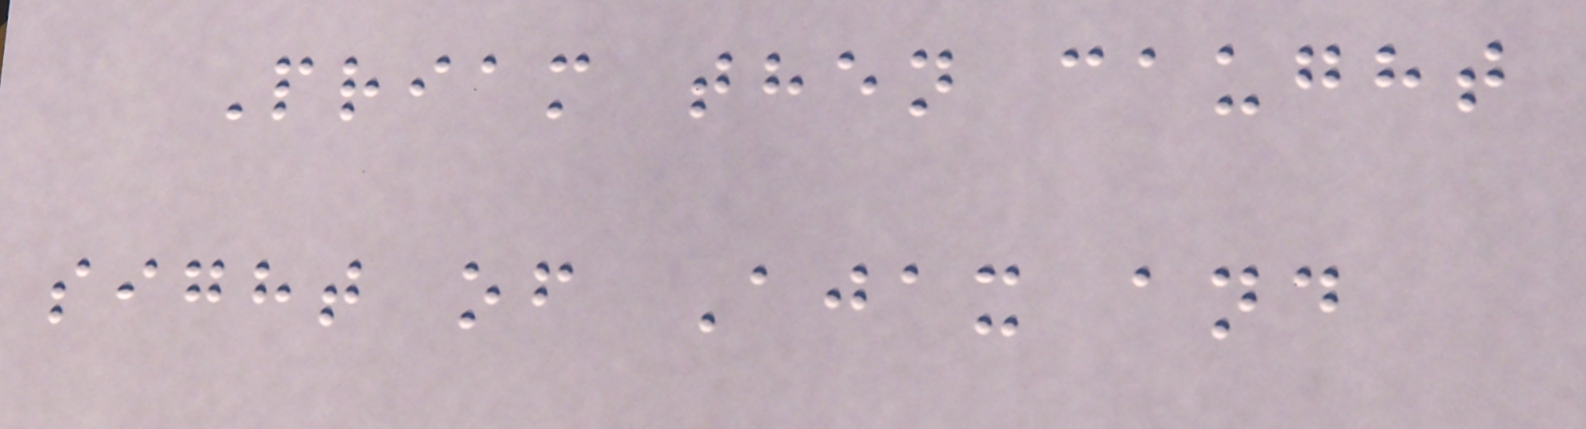Priam then caught
sight of Ajax and
